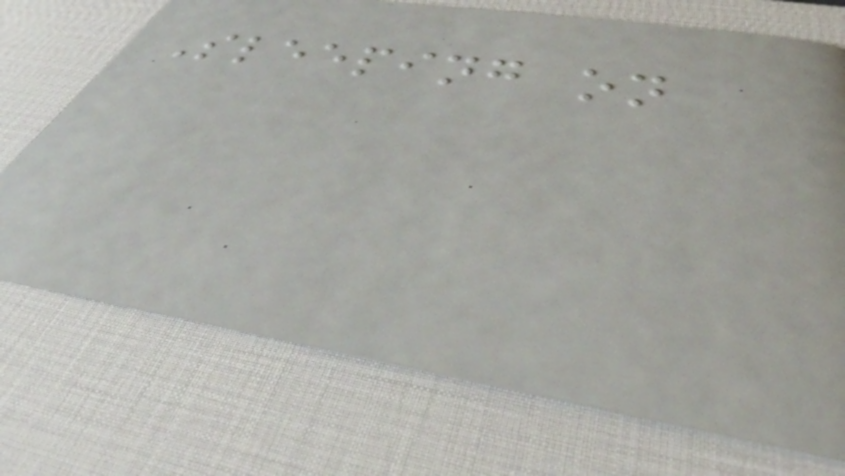Sleeping on
